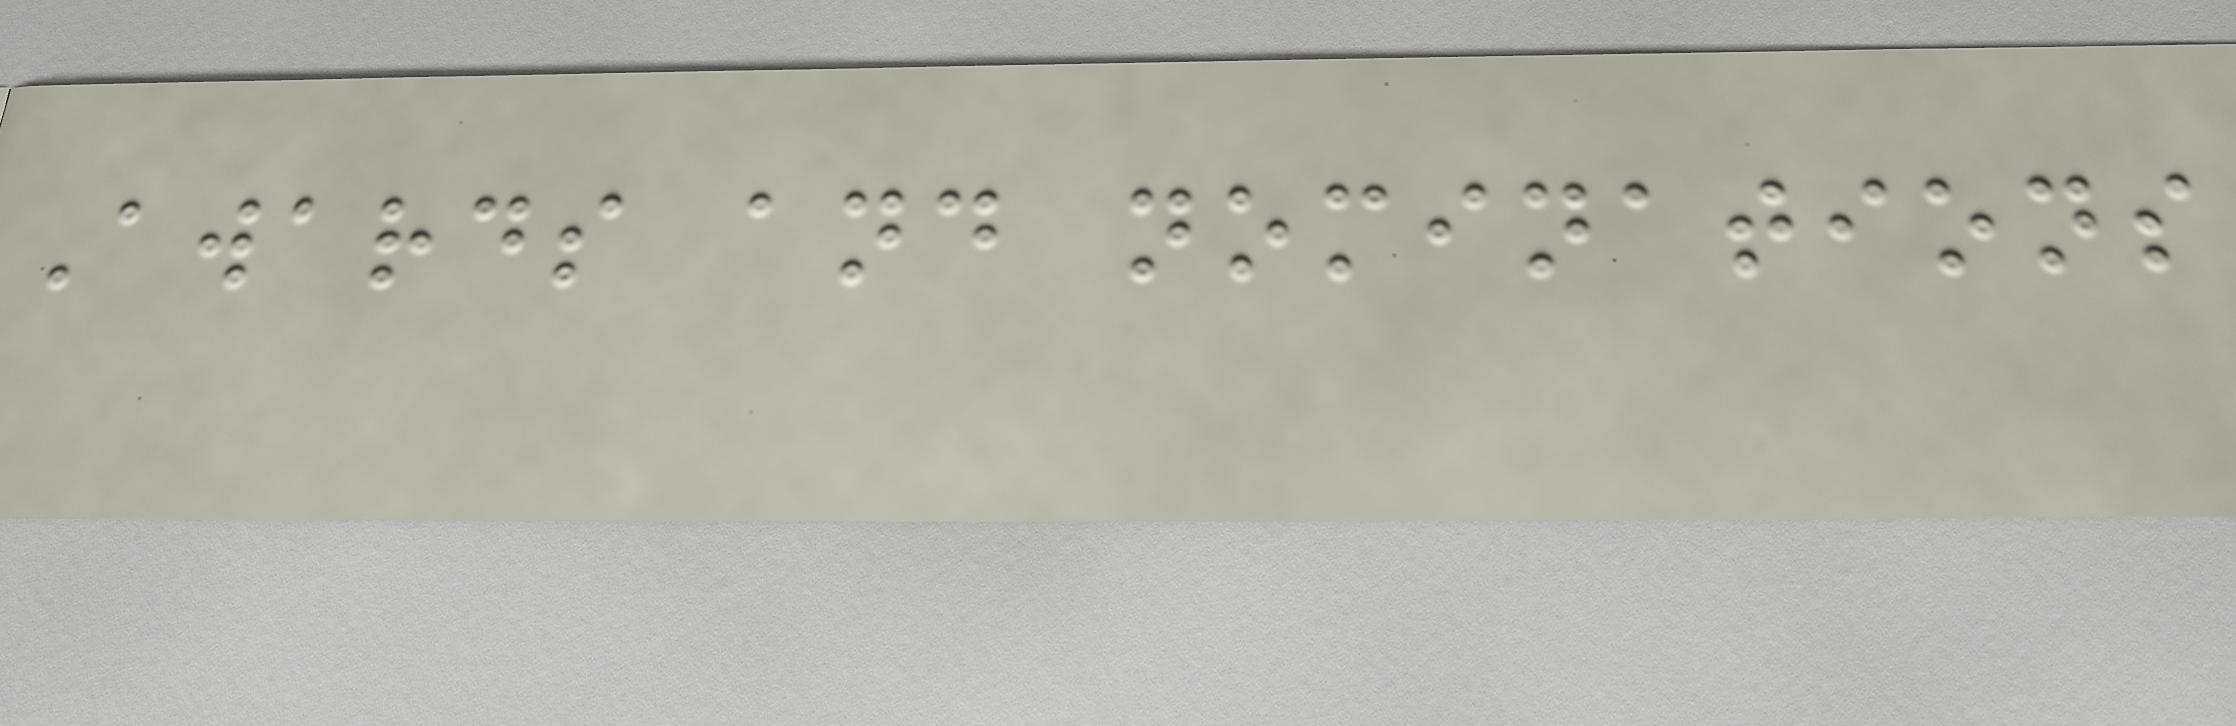Awards and nominations
